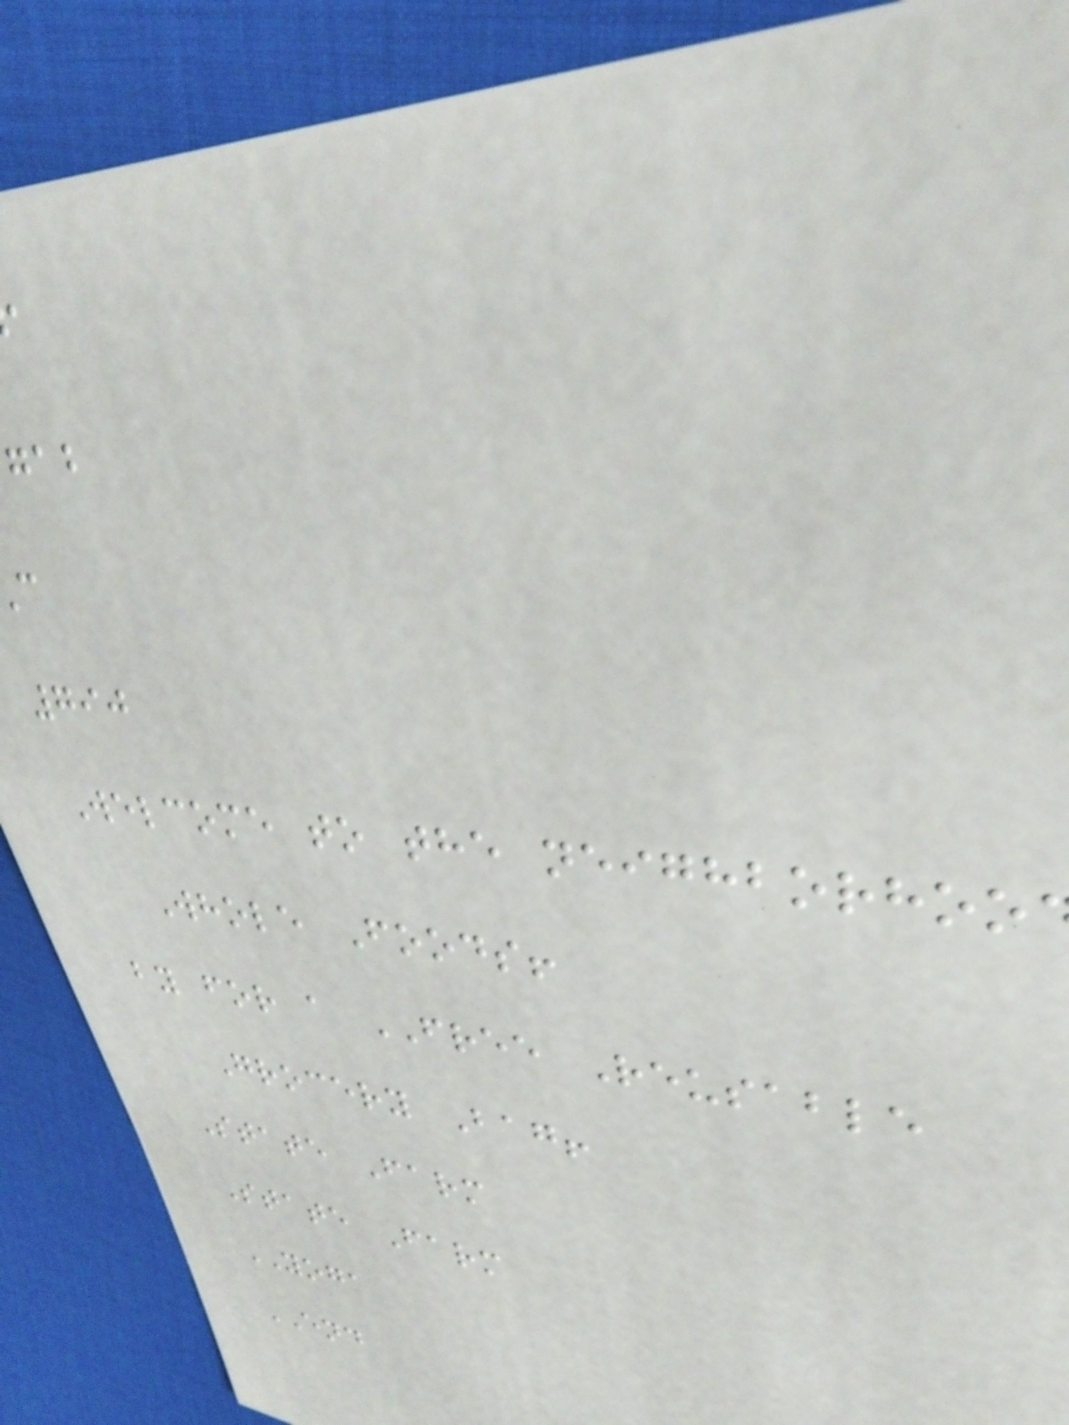790
Welcome to the neighborhoo
Whole Foods!
by for a FREE Reusable
Grocery Bag!
State Farm
State Farm
YOGA
END
